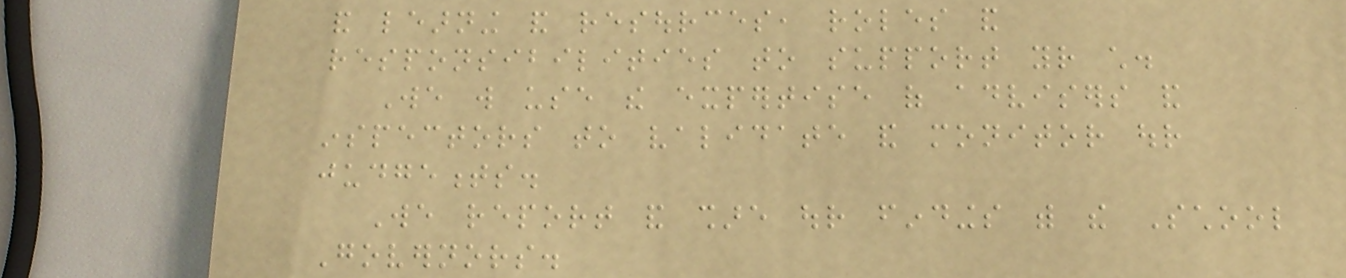and learning and resources, roles and
responsibilities to support your child.
We will use the expertise of advisers and
inspectors to validate and monitor our
judgements.
We report and share our findings with the School
Governors.
